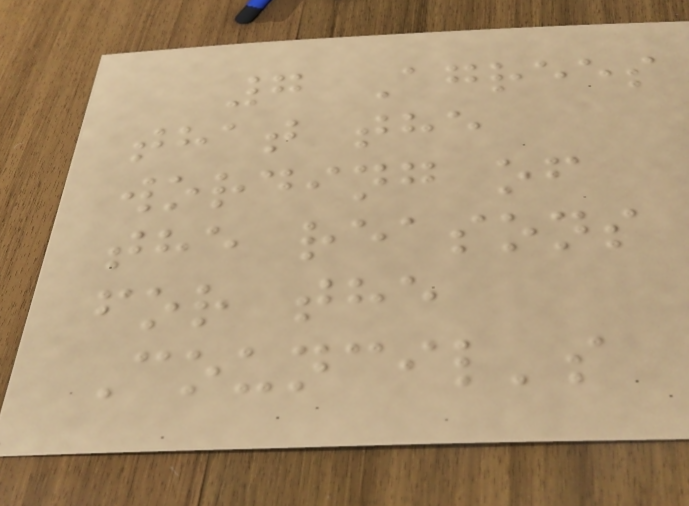7 Agrees
that the
wording of
the reasons
for the
Council's
